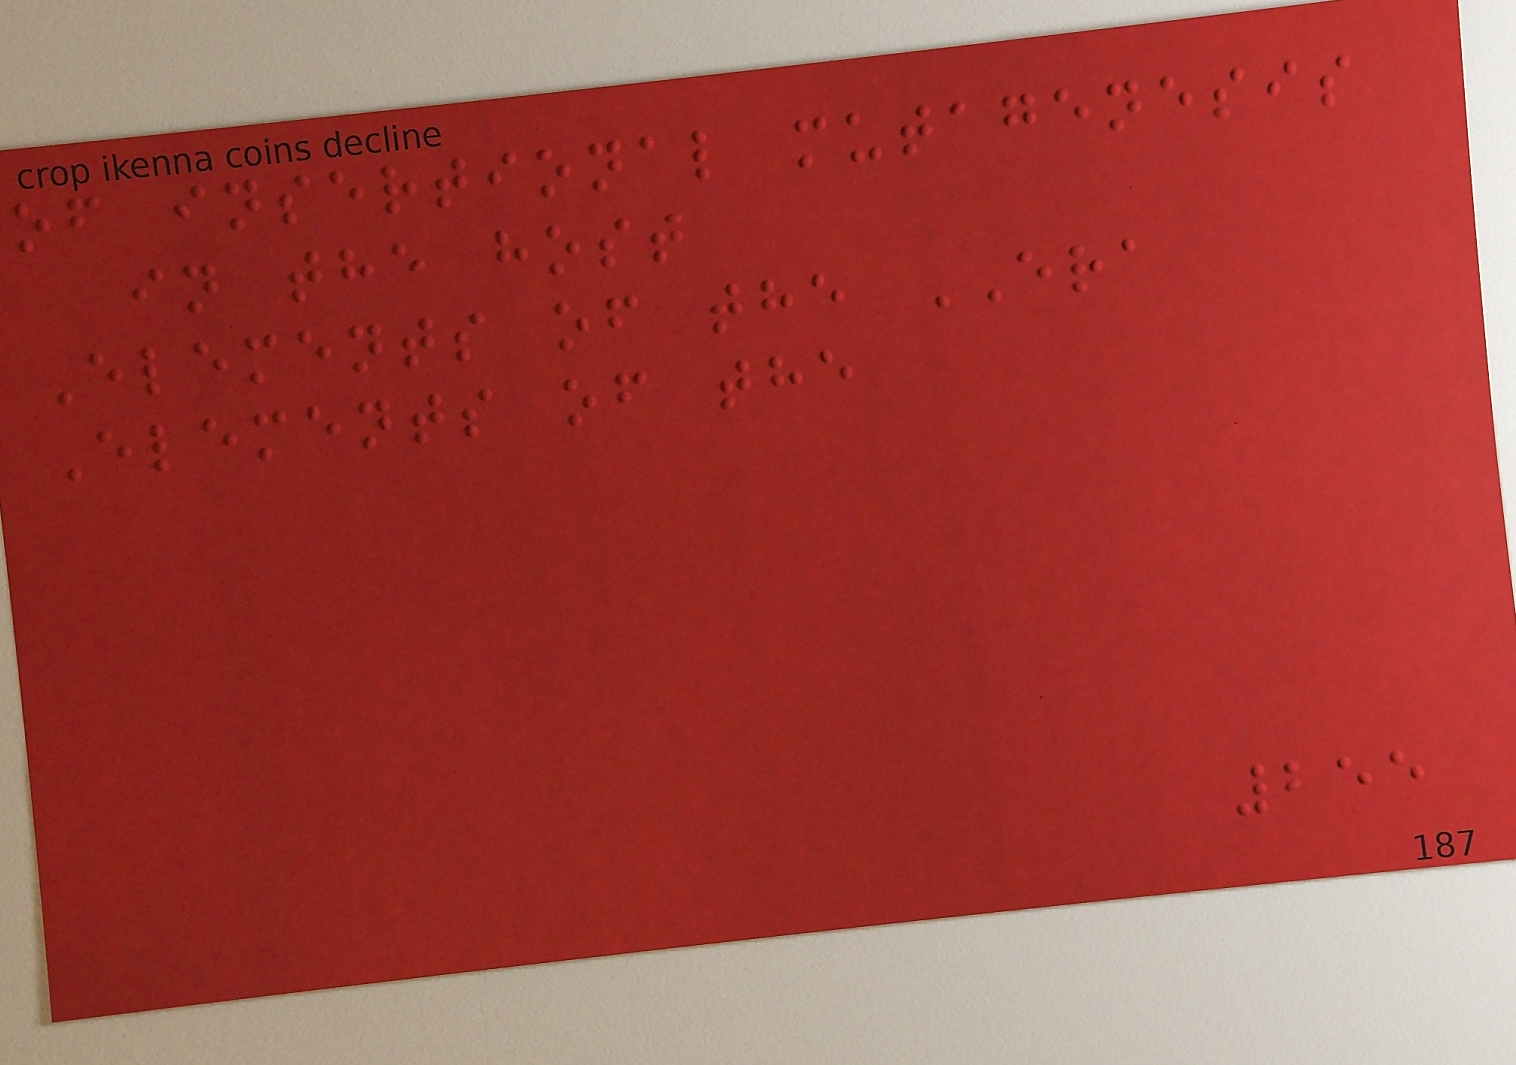of insertional mutagenesis
in the host
Elements of the ERA
Elements of the
255
